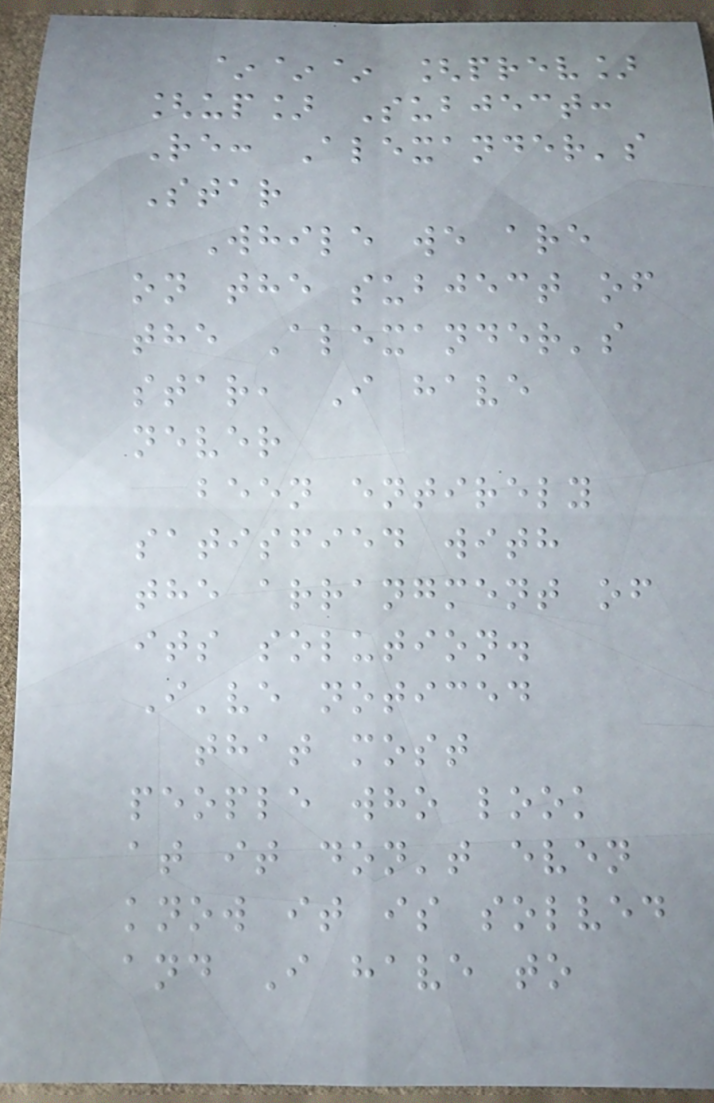~~~ [prev]
[up] Subject:
Re: Alexander's
Star
While we are
on the subject of
the Alexander's
star, I have
never
been entirely
satisfied with
the arrangment of
its solution.
I've noticed
that most
people who look
at it don't even
know it is solved
and I have to
